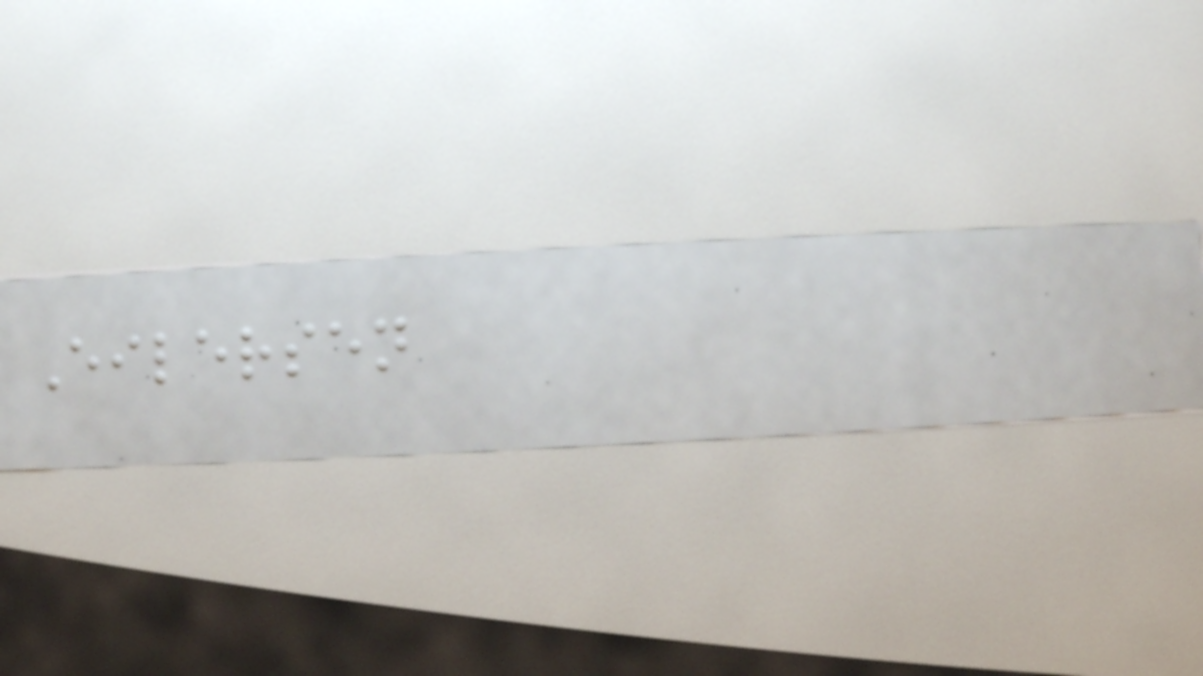Eilersen
